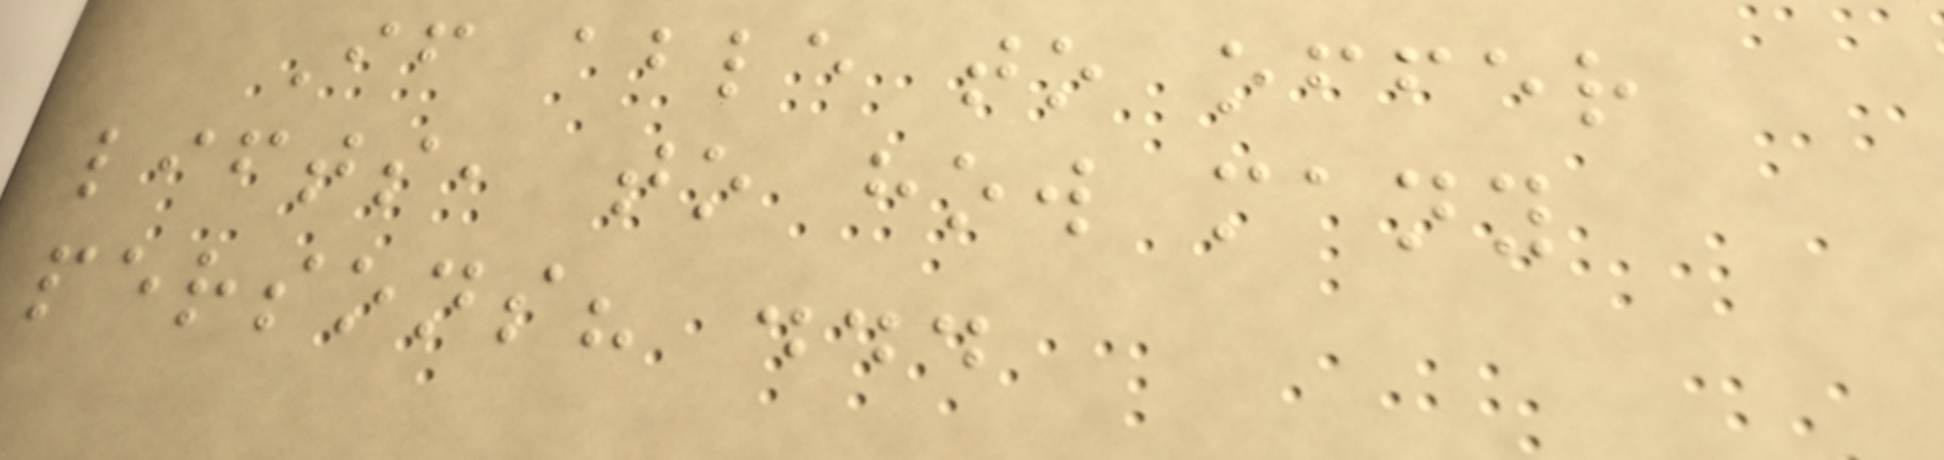If able to offer
lifts, to how many
persons? ...
